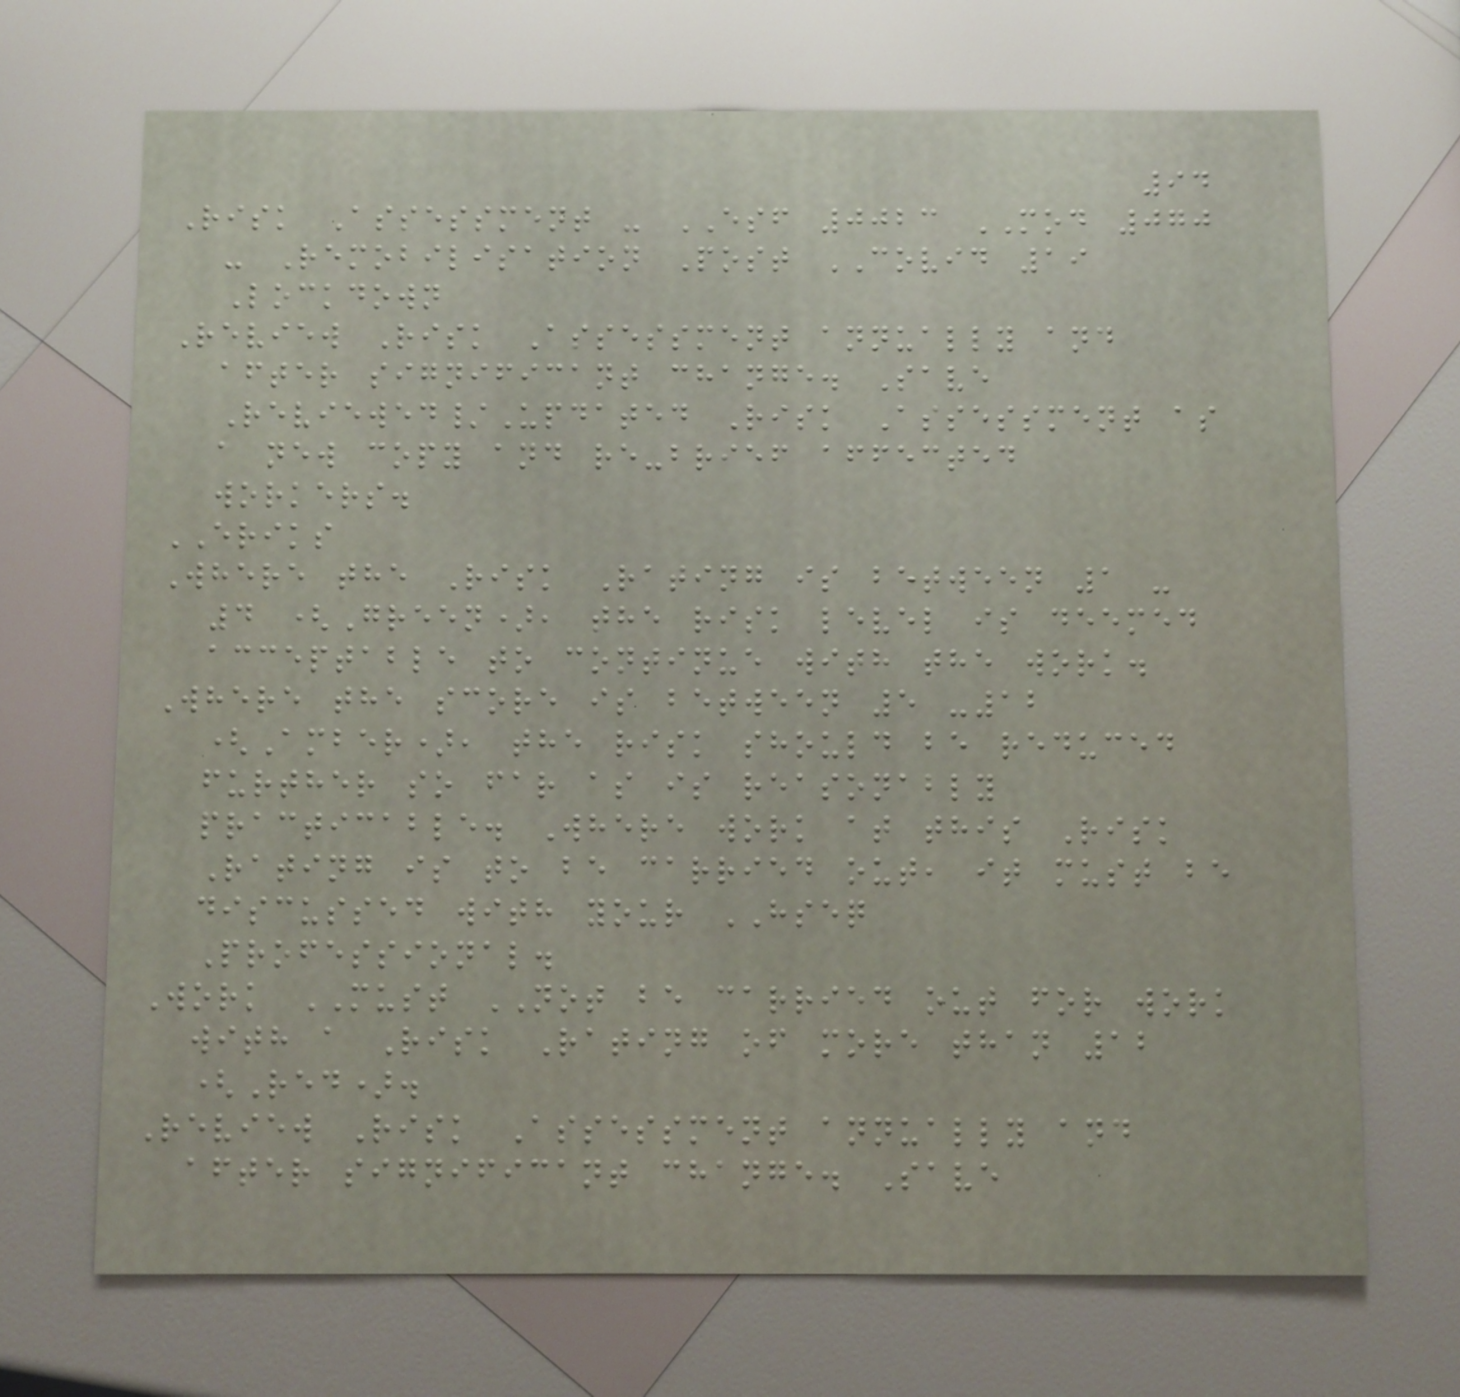94
Risk Assessment - ESF 0023 MOD 070
- Remobilisation Post COVID 19
Lockdown
Review Risk Assessment annually and
after significant change. Save
Reviewed/Updated Risk Assessment as
a new copy and re-brief affected
workers.
ERIKS
Where the Risk Rating is between 1 -
4 (Green), the risk level is deemed
acceptable to continue with the work.
Where the score is between 5 -12
(Amber), the risk should be reduced
further so far as is reasonably
practicable. Where work at this Risk
Rating is to be carried out, it must be
discussed with your HSEQ
Professional.
Work MUST NOT be carried out for work
with a Risk Rating of more than 12
(Red).
Review Risk Assessment annually and
after significant change. Save
